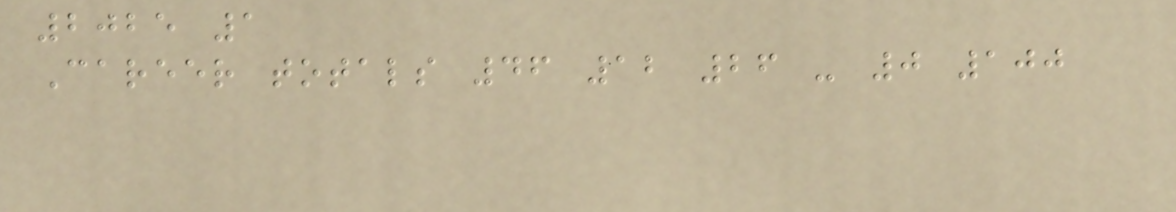2025 1
Career totals 46 12 26 - 0 100
